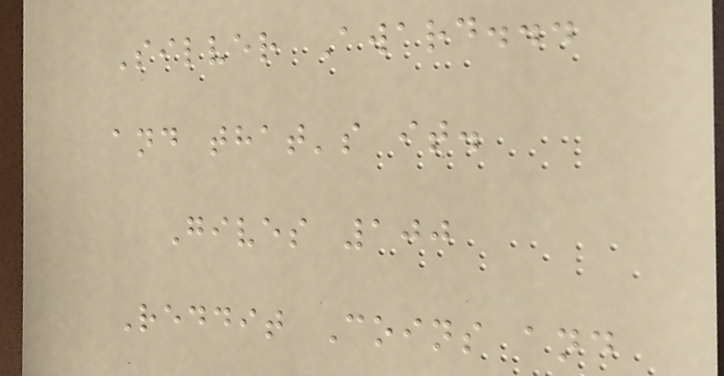Silver Award...
and that's it.
Gives 100
Reddit Coins and
